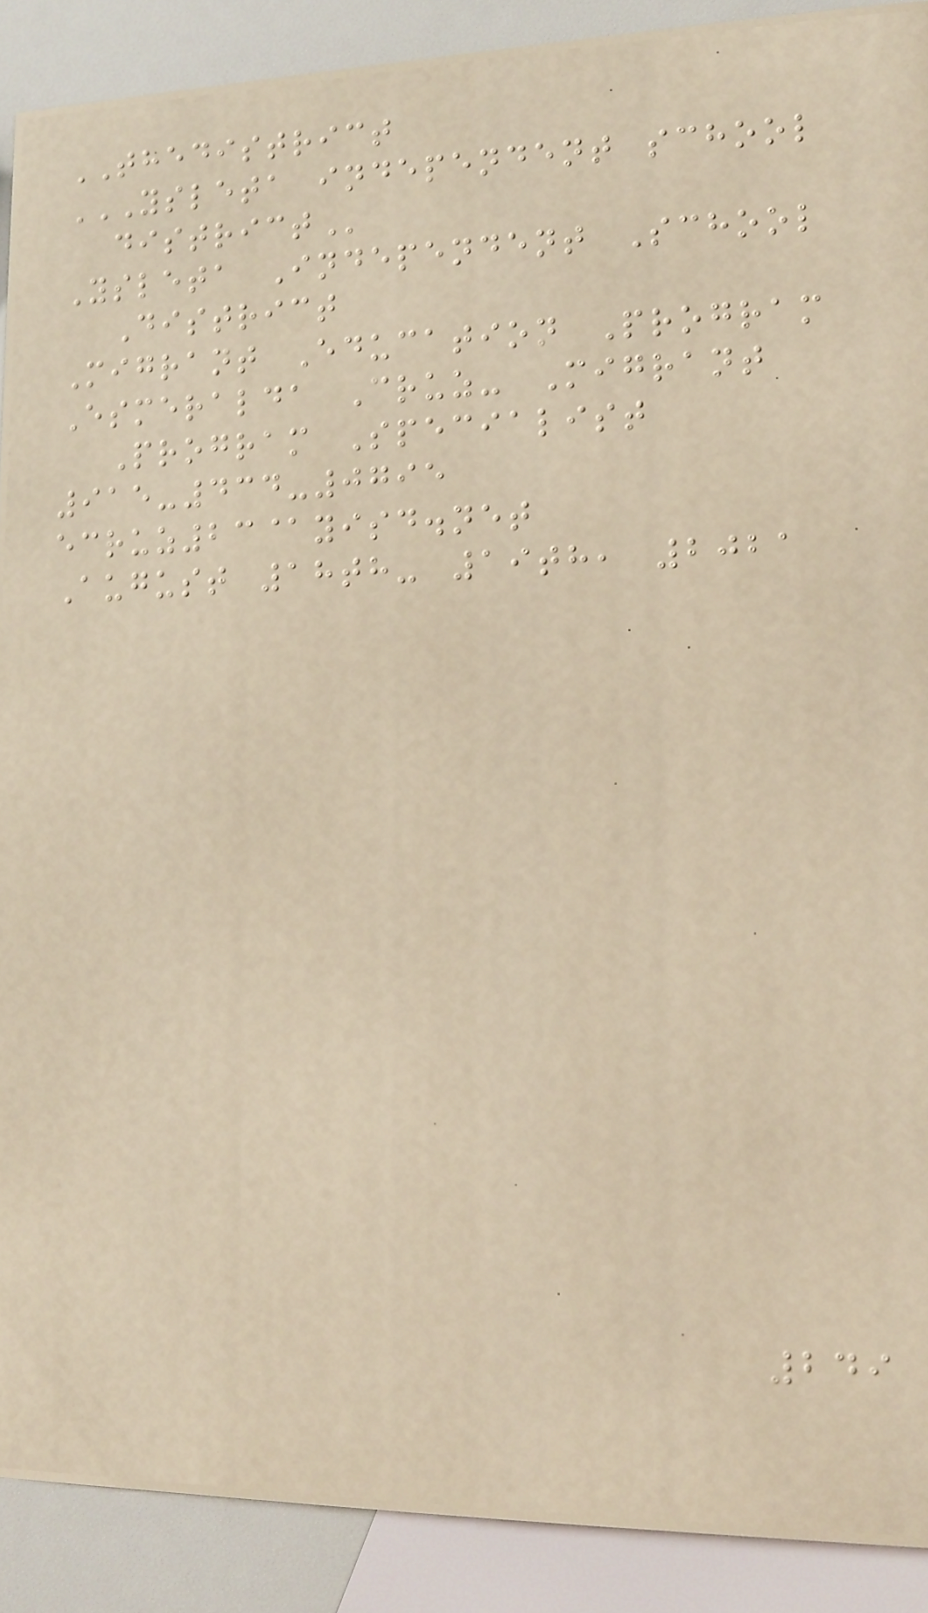THEDISTRICT
YSLETA INDEPENDENT SCHOOL
DISTRICT
Ysleta Independent School
District
Migrant Education Program
Esmeralda Cruz- Migrant
Program Specialist
915-434-0795
ecruz23@yisd.net
August 18th- 19th, 2021
249
